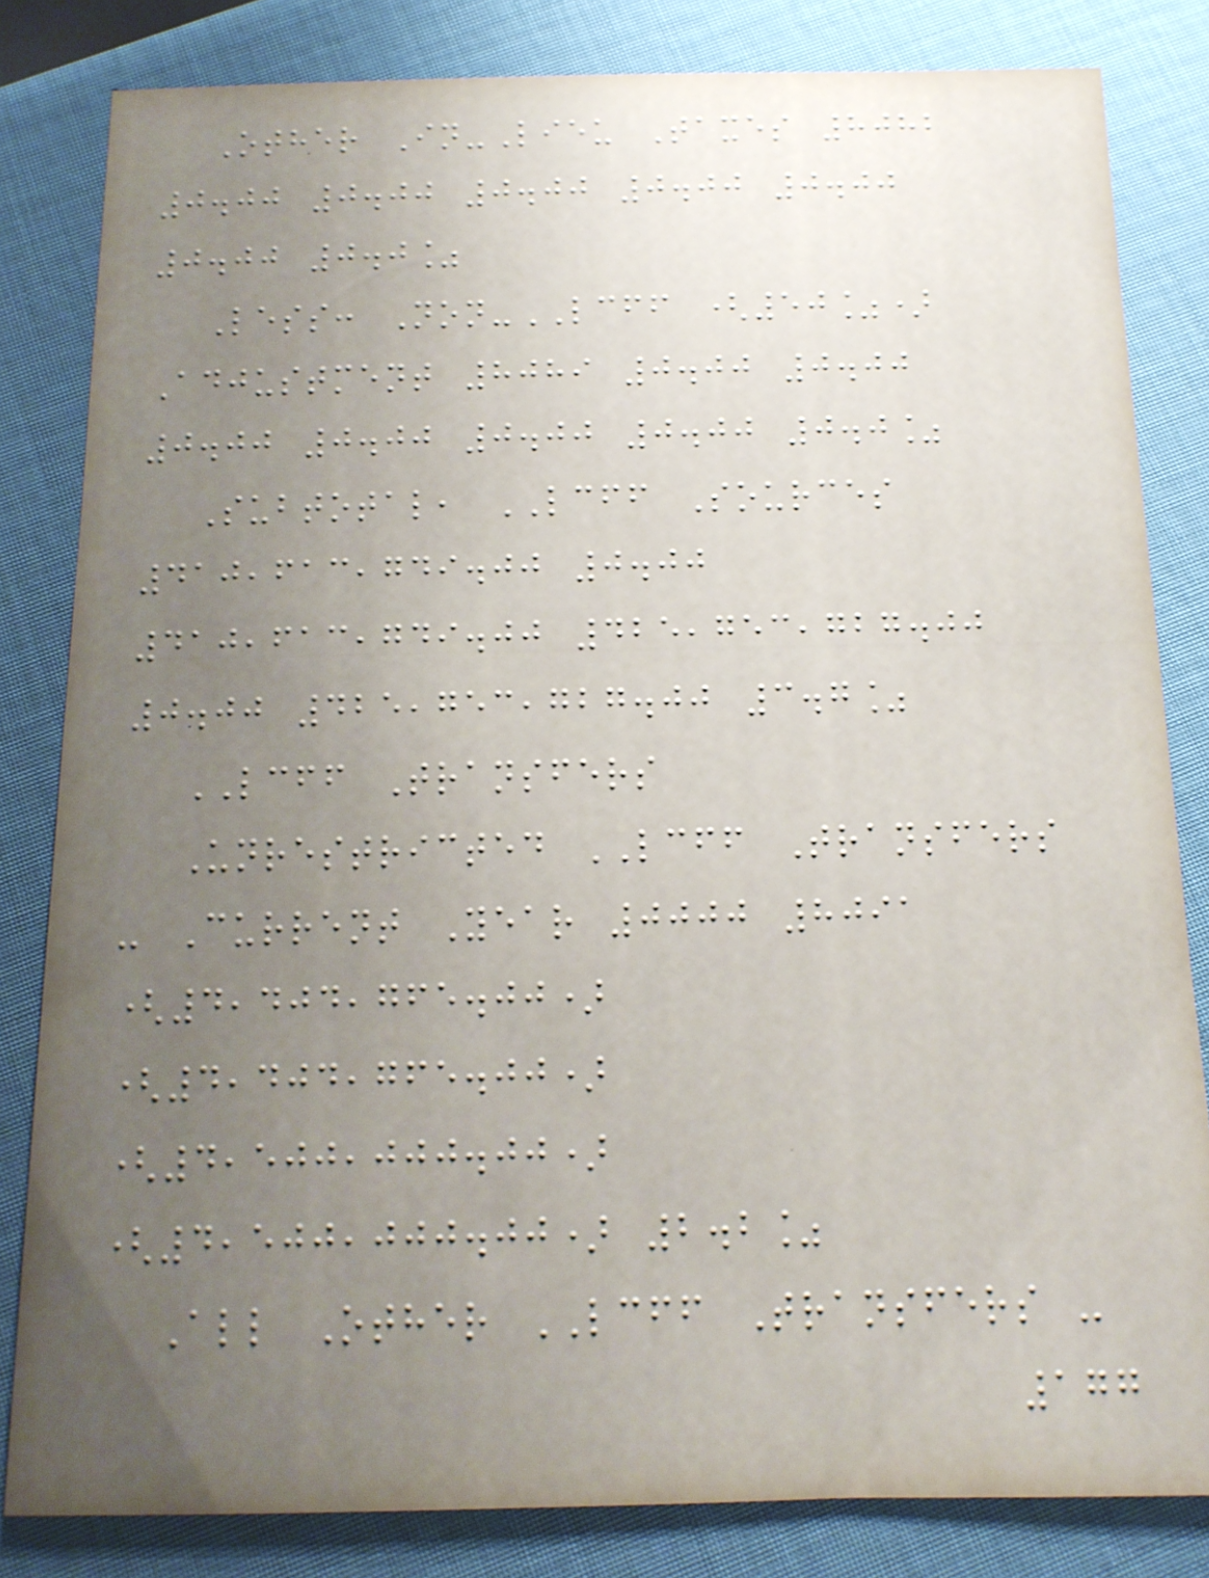Other In-Lieu Taxes 8082
0.00 0.00 0.00 0.00 0.00
0.00 0.0%
Less: Non-LCFF (50%)
Adjustment 8089 0.00 0.00
0.00 0.00 0.00 0.00 0.0%
Subtotal, LCFF Sources
410,613,749.00 0.00
410,613,749.00 425,753,727.00
0.00 425,753,727.00 3.7%
LCFF Transfers
Unrestricted LCFF Transfers
- Current Year 0000 8091
(4,404,765.00)
(4,404,765.00)
(4,500,000.00)
(4,500,000.00) 2.2%
All Other LCFF Transfers -
177
